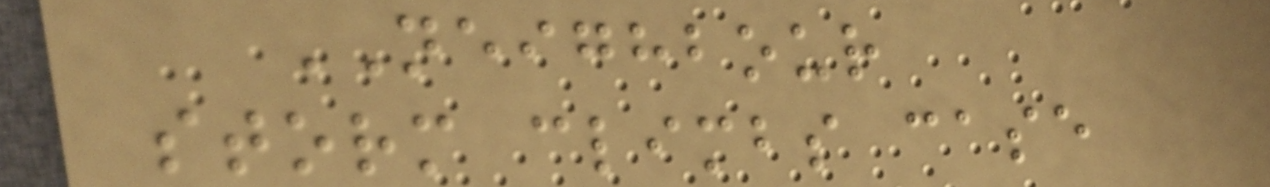NEIGHBOUR
storm climbs case
